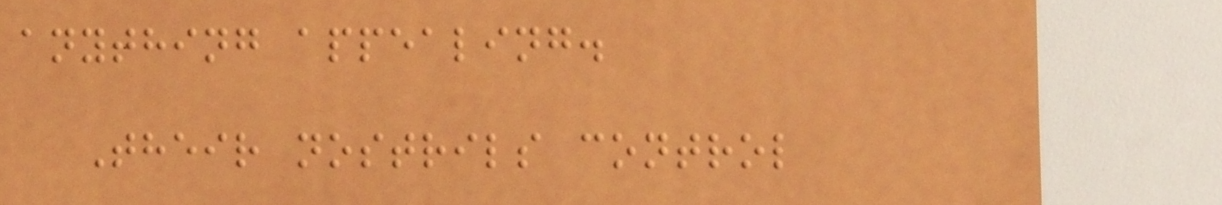anything appealing.
Their nostrils control
